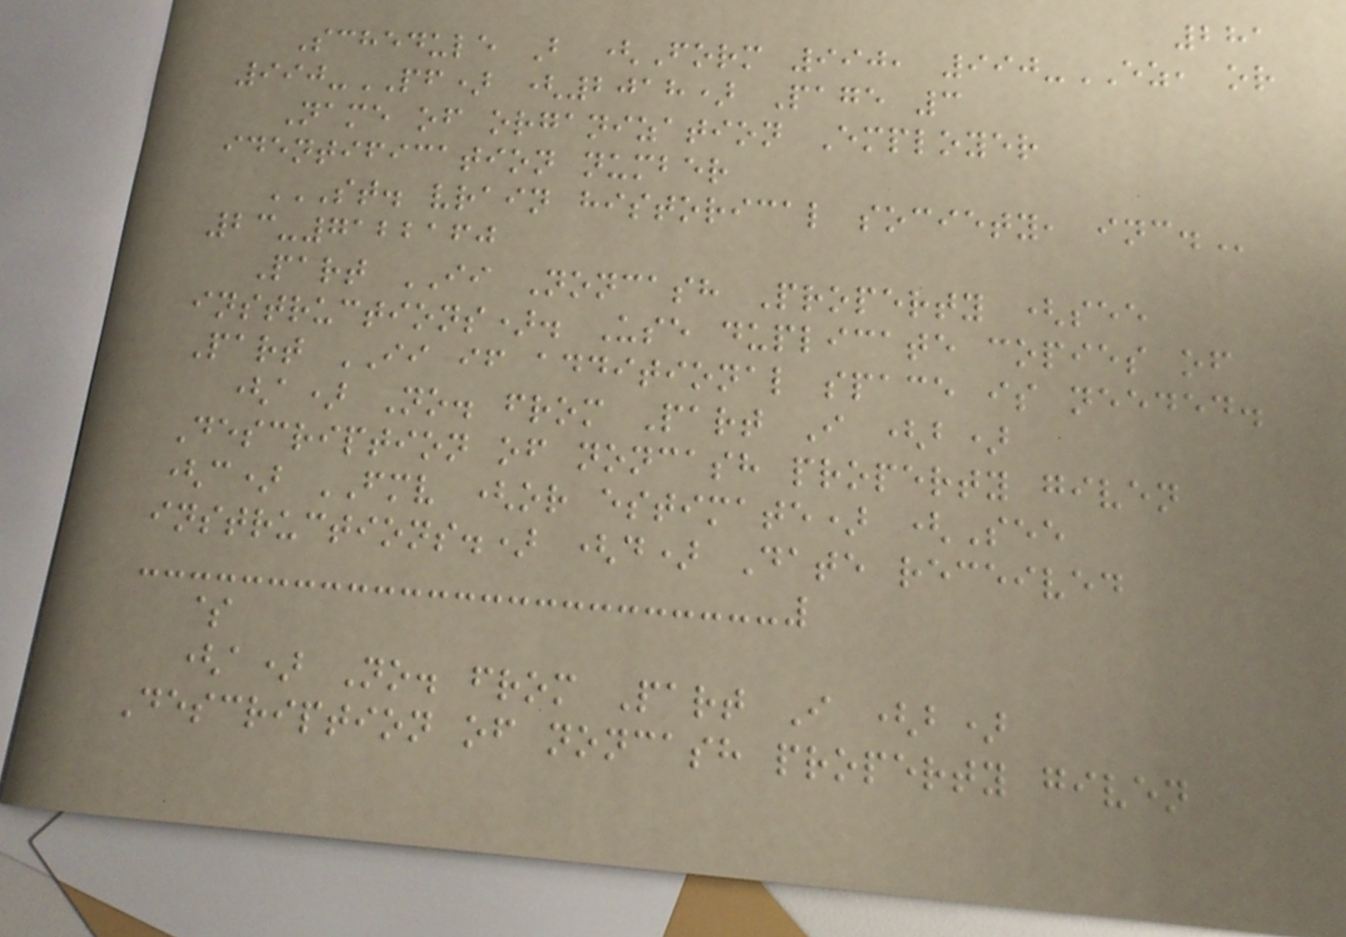281
Schedule B (Form 990, 990-EZ, or
990-PF) (2018) Page 3
Name of organization Employer
identification number
ST. VRAIN HISTORICAL SOCIETY, INC.
23-7122160
Part II Noncash Property (see
instructions). Use duplicate copies of
Part II if additional space is needed.
(a) No. from Part I (b)
Description of noncash property given
(c) FMV (or estimate) (See
instructions.) (d) Date received
$
(a) No. from Part I (b)
Description of noncash property given
